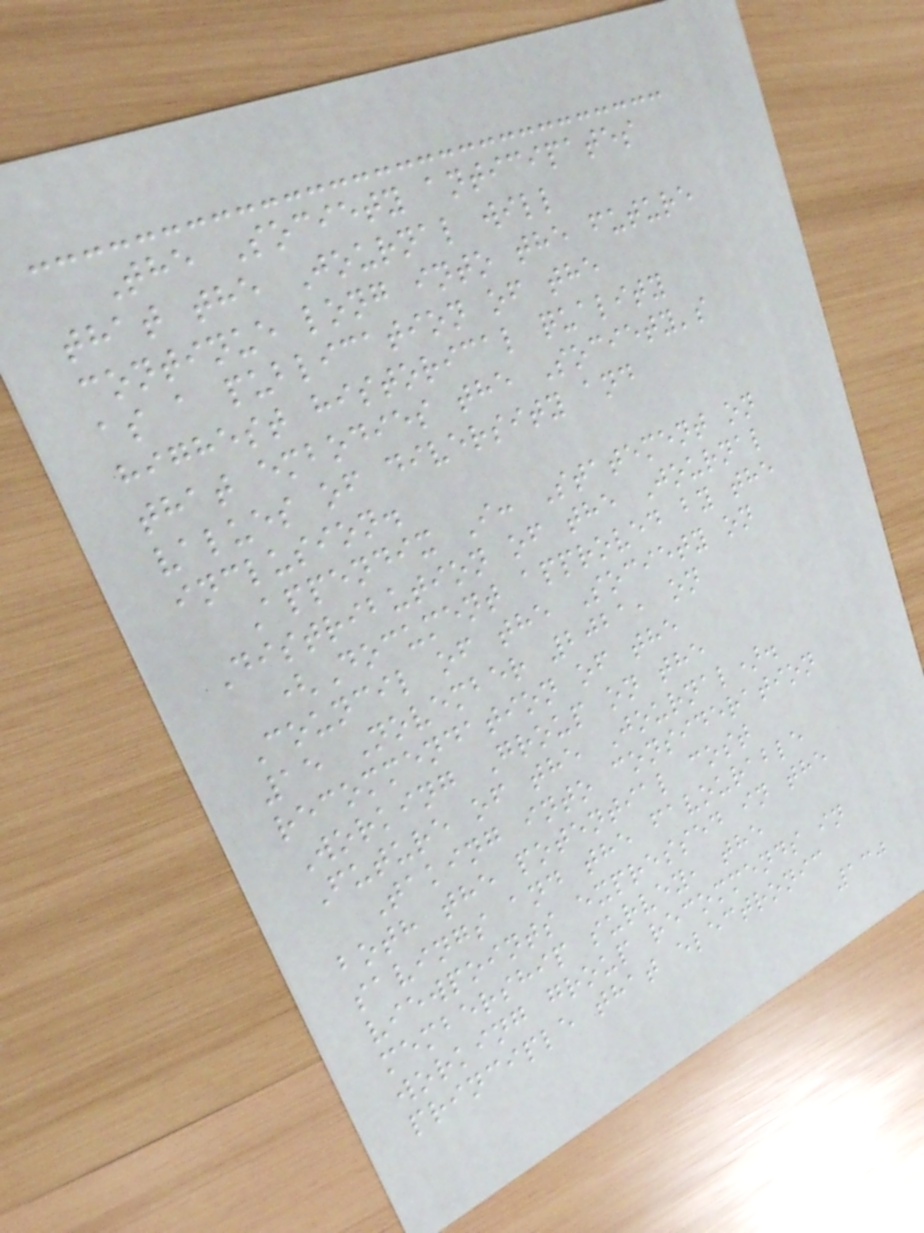The Society anticipates
that the Journal will
continue long into the future
as a publication of the
highest historical quality
that embodies the Society's
values of diversity and
inclusion.
Appendix I: Statement on
Distribution of the Journal
(Document approved by the
Council of the Society on
15 November 2021, on
recommendation of the
Working Group on the
Future of the Journal).
Taking into consideration
both the potential cost
savings and the favourable
viewpoints expressed in the
membership survey, the
working group recommends in
principle that electronic
130
